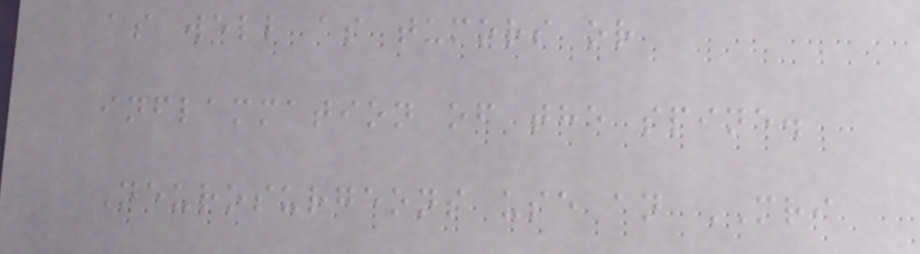as well as tumors or
inflammation of the spine.
Neurosurgeons use an MRI
